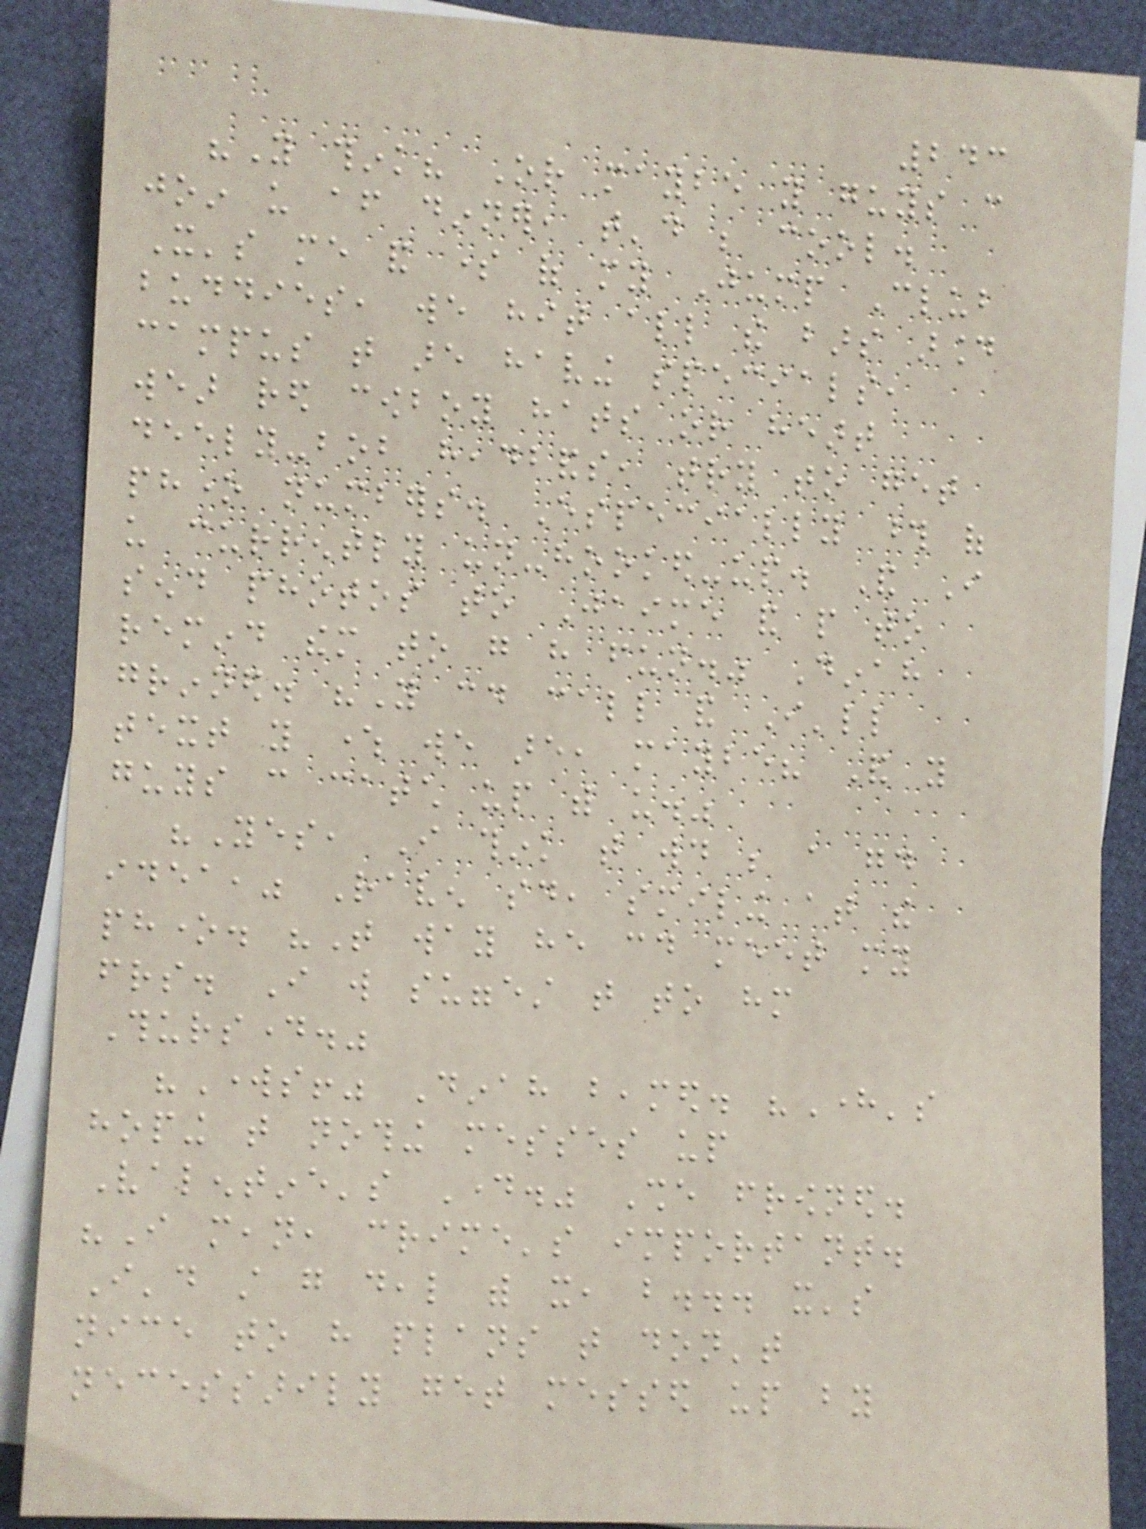243
"You think? Or maybe you guys can
join us after dinner, that'd be cool.
It's me and some of my Jump Club
buddies, we hit all the bars around
campus that are having specials,
wear red cowboy hats or heart
deely-bob headbands, try to get
phone numbers. Especially those of
us currently un-hooked-up. And I
send photos to Jaime and people to
remind them to go have fun." Dinah
grinned. "You could call and I'll
text you where we are, maybe? And you
guys can catch up with us."
"Yes, I think that would be a good
idea," Raven said, smiling at the
phone. "That way he could meet my
friends. I will suggest that to him
Thursday."
"Works!" Dinah beamed. "Here's
hoping that nothing messes up
Valentine's Day." She frowned.
"I mean, crime's important.
I'd still go deal with it, but... it's
nice to have plans that don't
necessarily get messed up by
